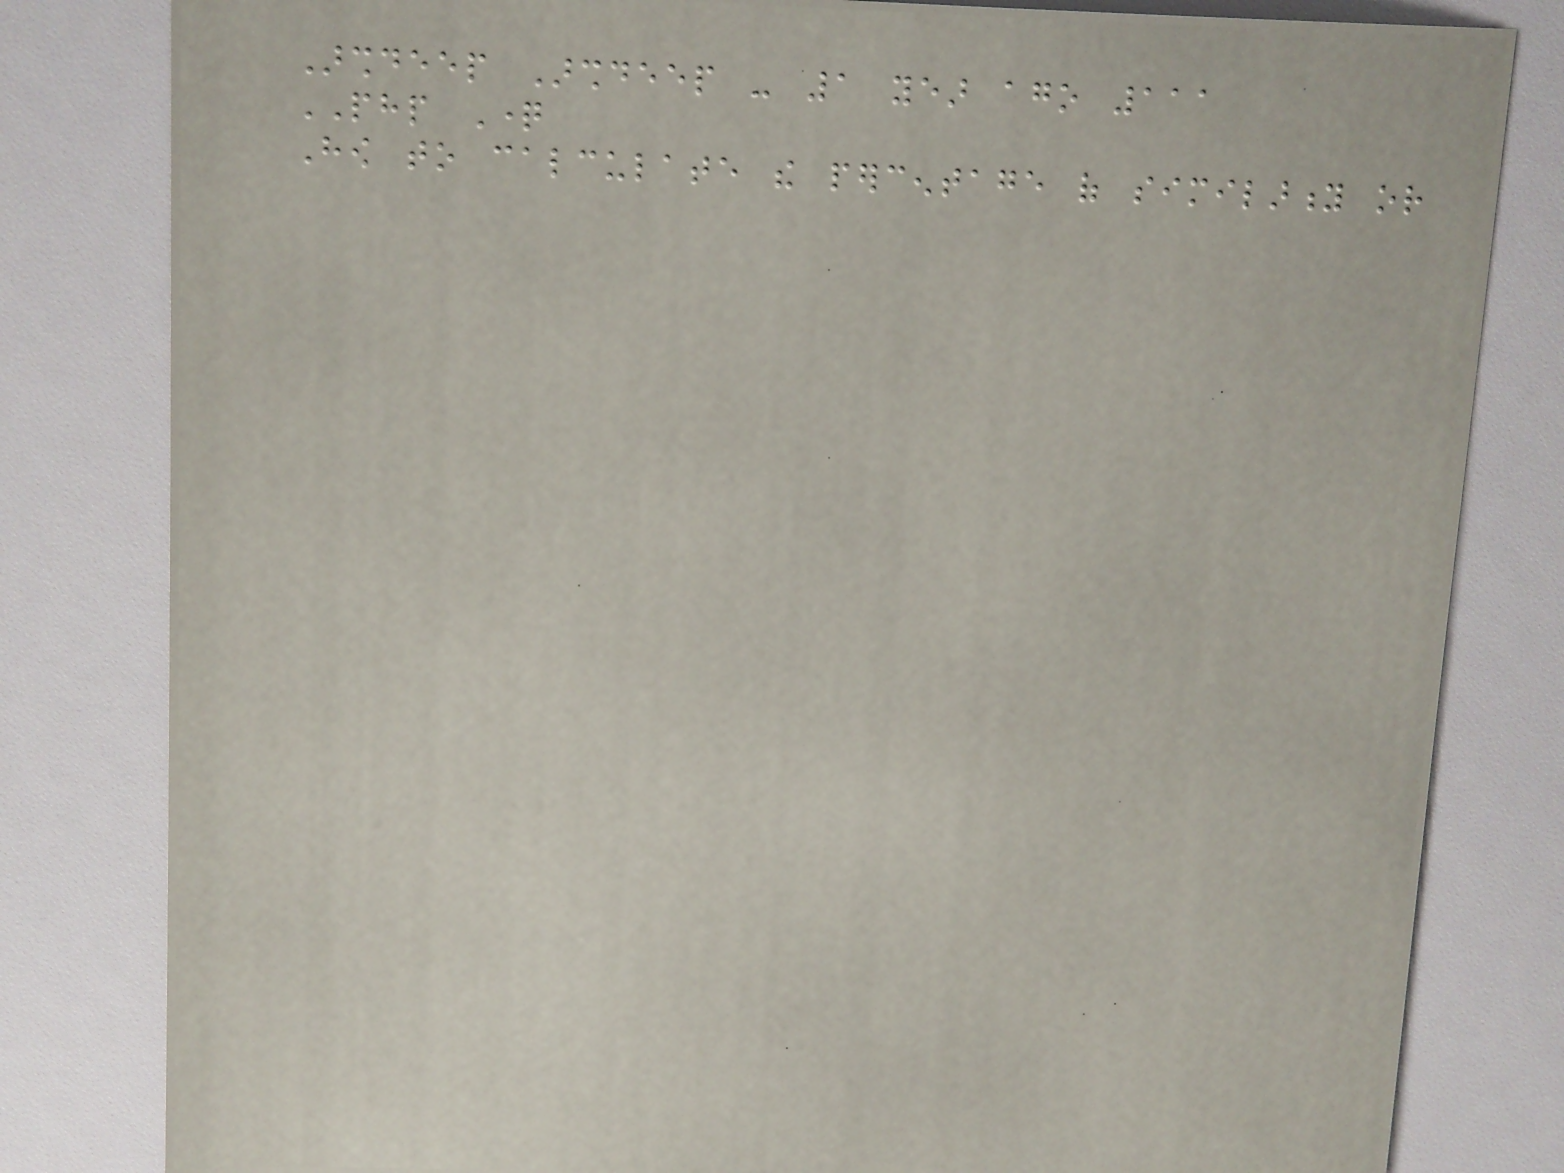Arshdeep Arshdeep - 1 year ago 111
PHP Question
How to calculate the percentage of similarity or
